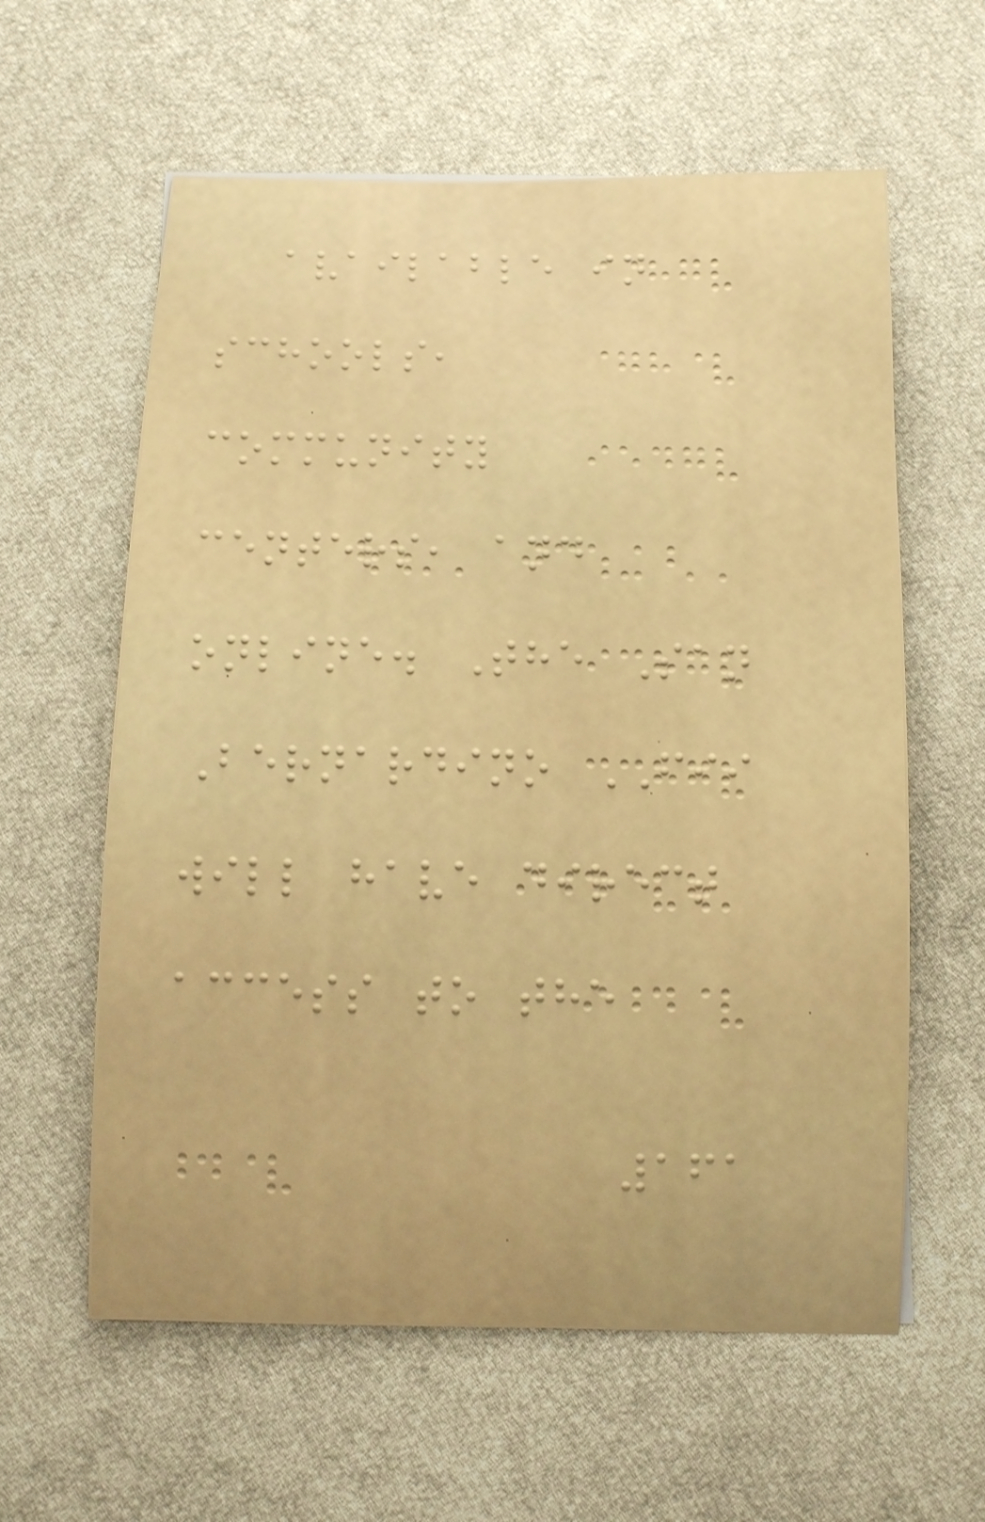available in
schools,
community
centers, and
online. The San
Bernardino FII
will have direct
access to the
161
